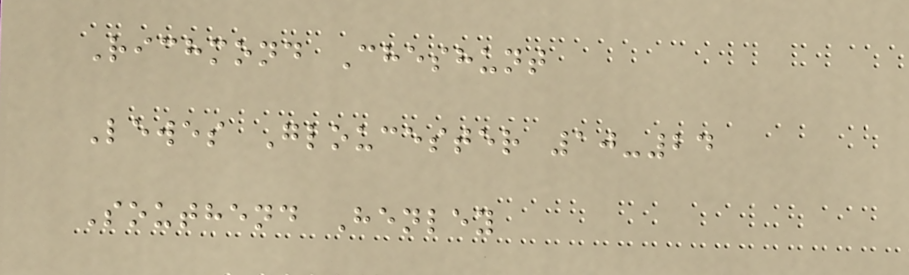Richmond Cheshunt
Lewes Gloucester 10-24
Southend Henley
